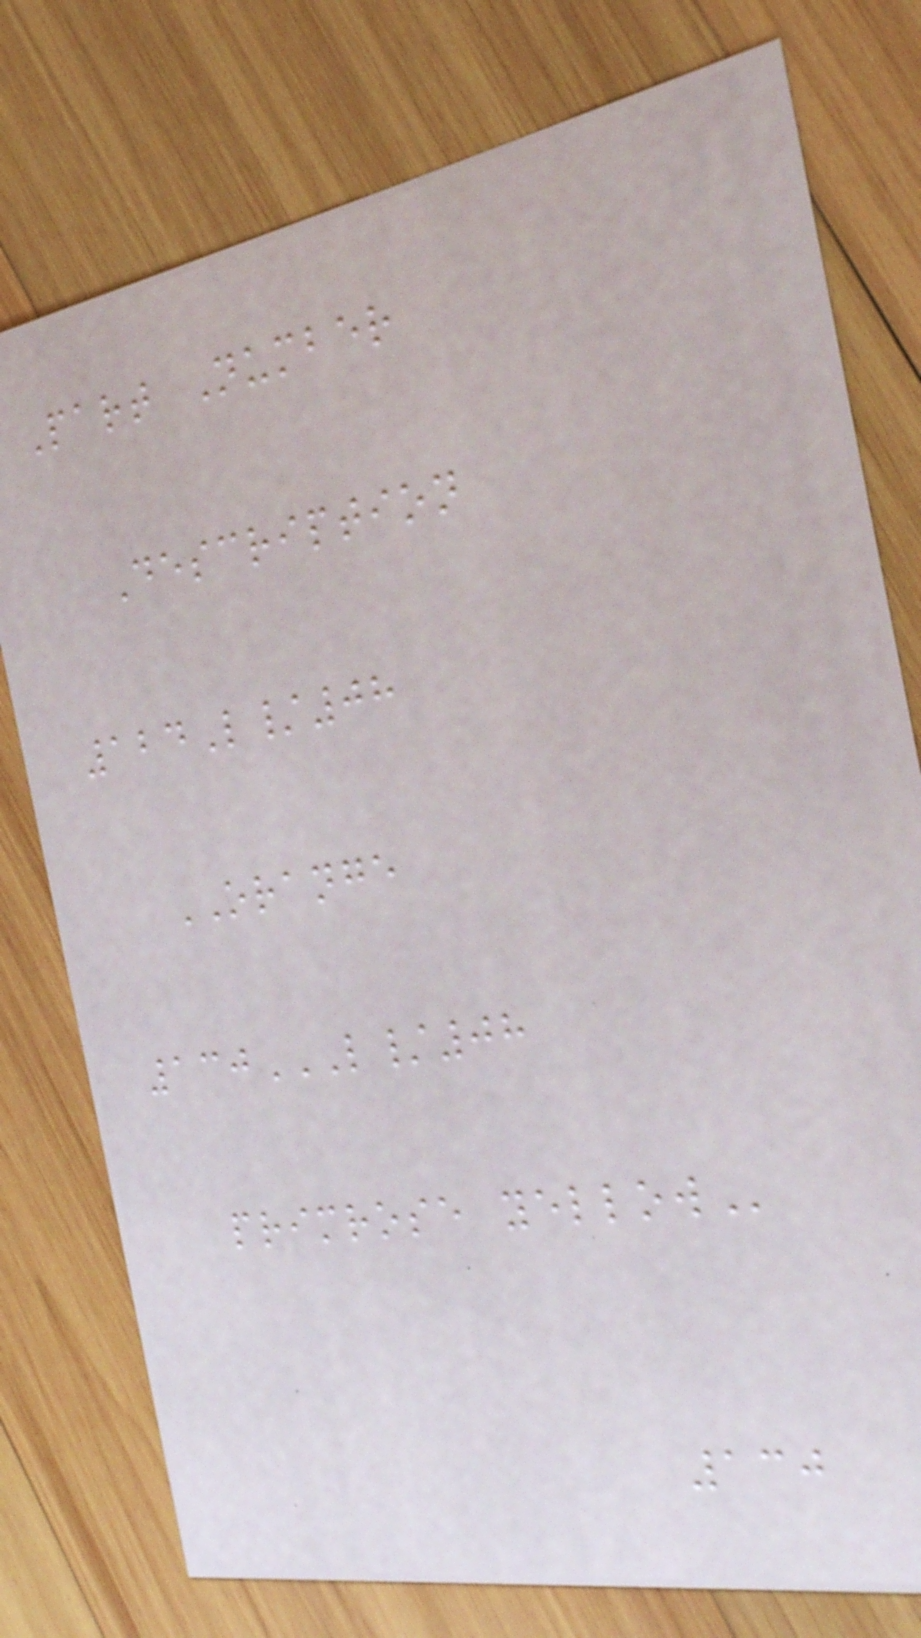Part Number
Description
124L/08
ORANGE
130L/08
PRIMROSE YELLOW
130
